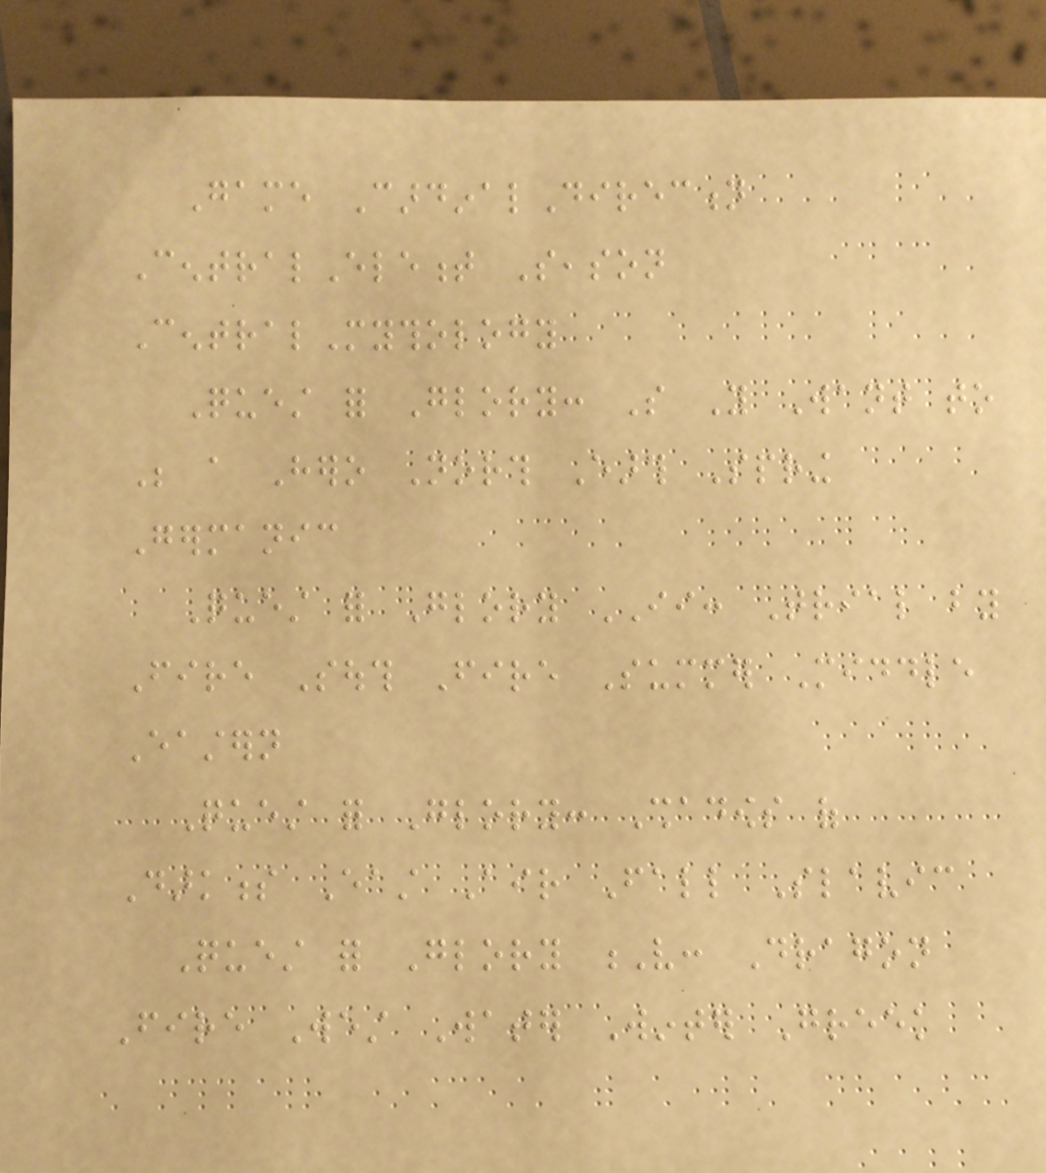Game CardinalDirection
CentralElement Season
CentralMythology
Quest for Glory: So You Want to
Be a Hero North Earth Spring
Germanic
Quest for Glory II: Trial by
Fire South Fire Summer Middle
Eastern
Quest for Glory: Shadows of
Darkness East Air Fall Slavic
Quest for Glory V: Dragon
Fire West Water Winter Greek
